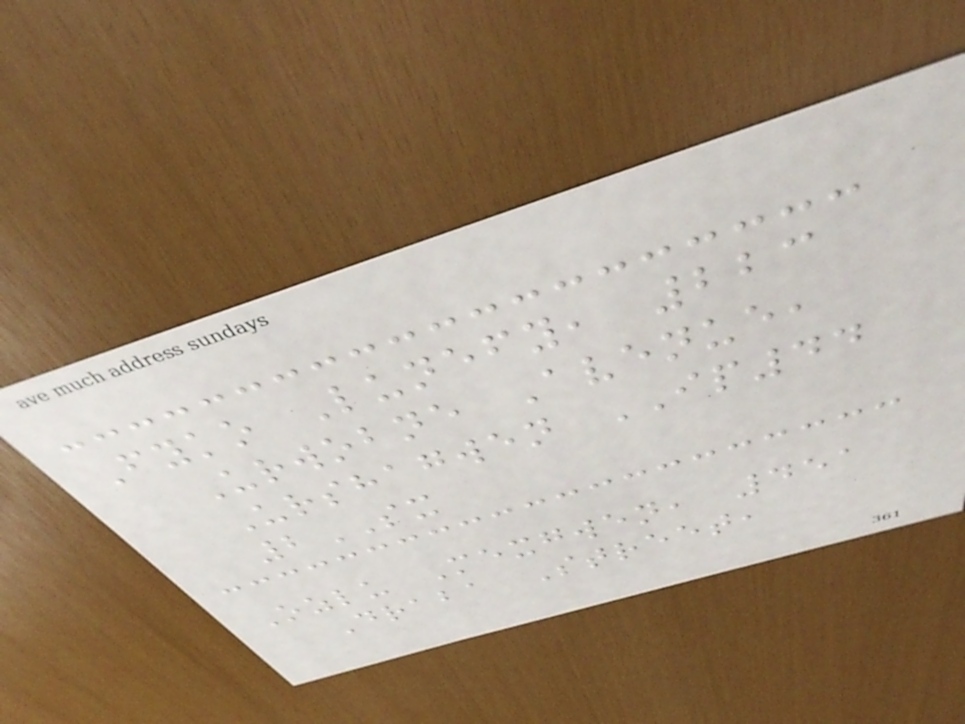Fyko Lunefy, 223
Urwobne Avenue,
Urshagwen IP44
2SX
Ozlu Mexgwen, 451
Draba Street,
